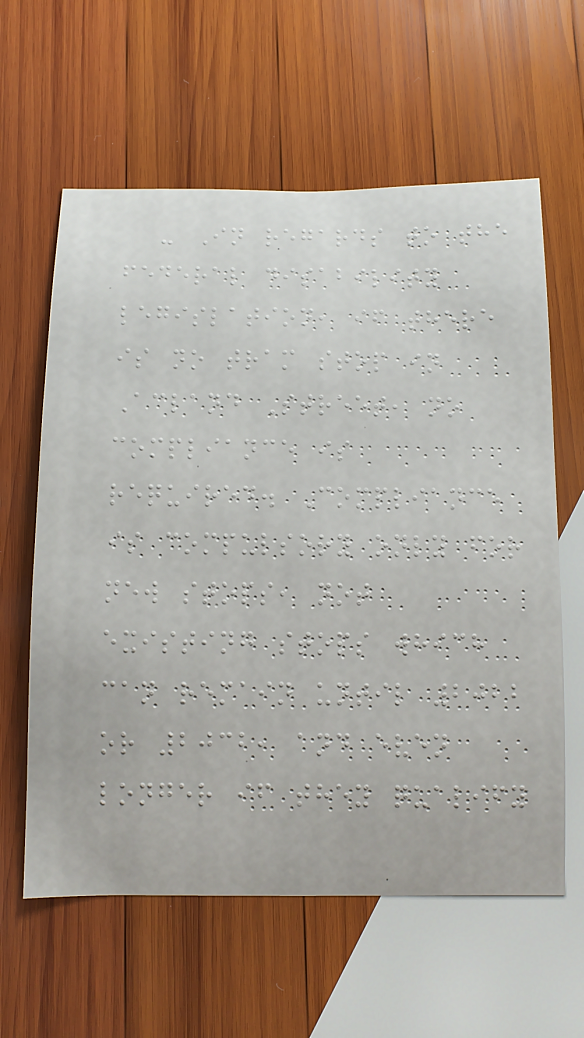- In regards to the
federal disability
legislation, if there
is no tram stop in
Acland Street, no
compliance is
required. Compliance
is compulsory only for
new stops, not
existing stops which
can remain until 2022
or 2032, and even
longer if they qualify
